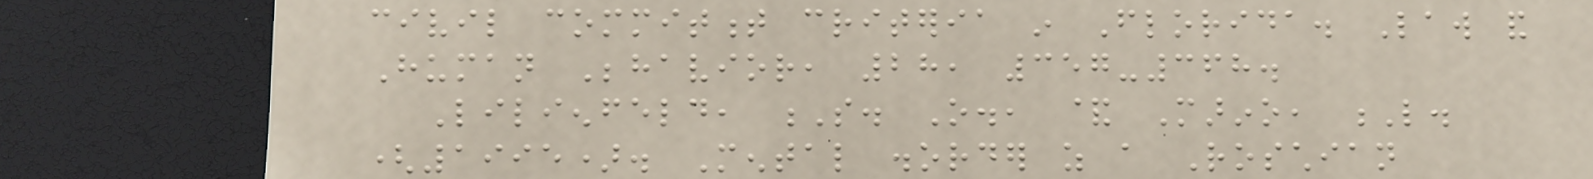civil commitment criteria in Florida. Law and
Human Behavior, 28, 357-368.
Lilienfeld, S. O., & Marino, L.
(1995). Mental disorder as a Roschian
